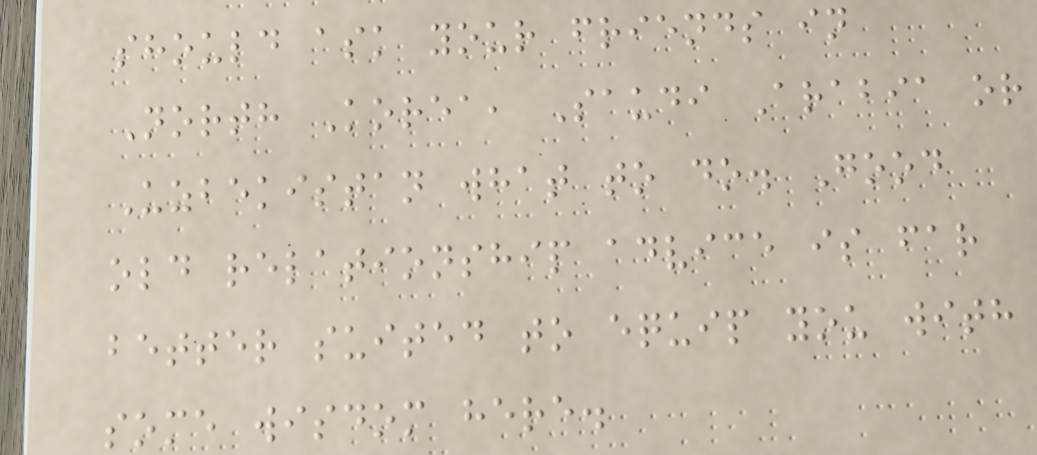should ask your friends in
North Korea, Saudi Arabia or
Uzbekistan what to do. Good
old relationship advice is far
better suited to equip you with
some wisdom here.
